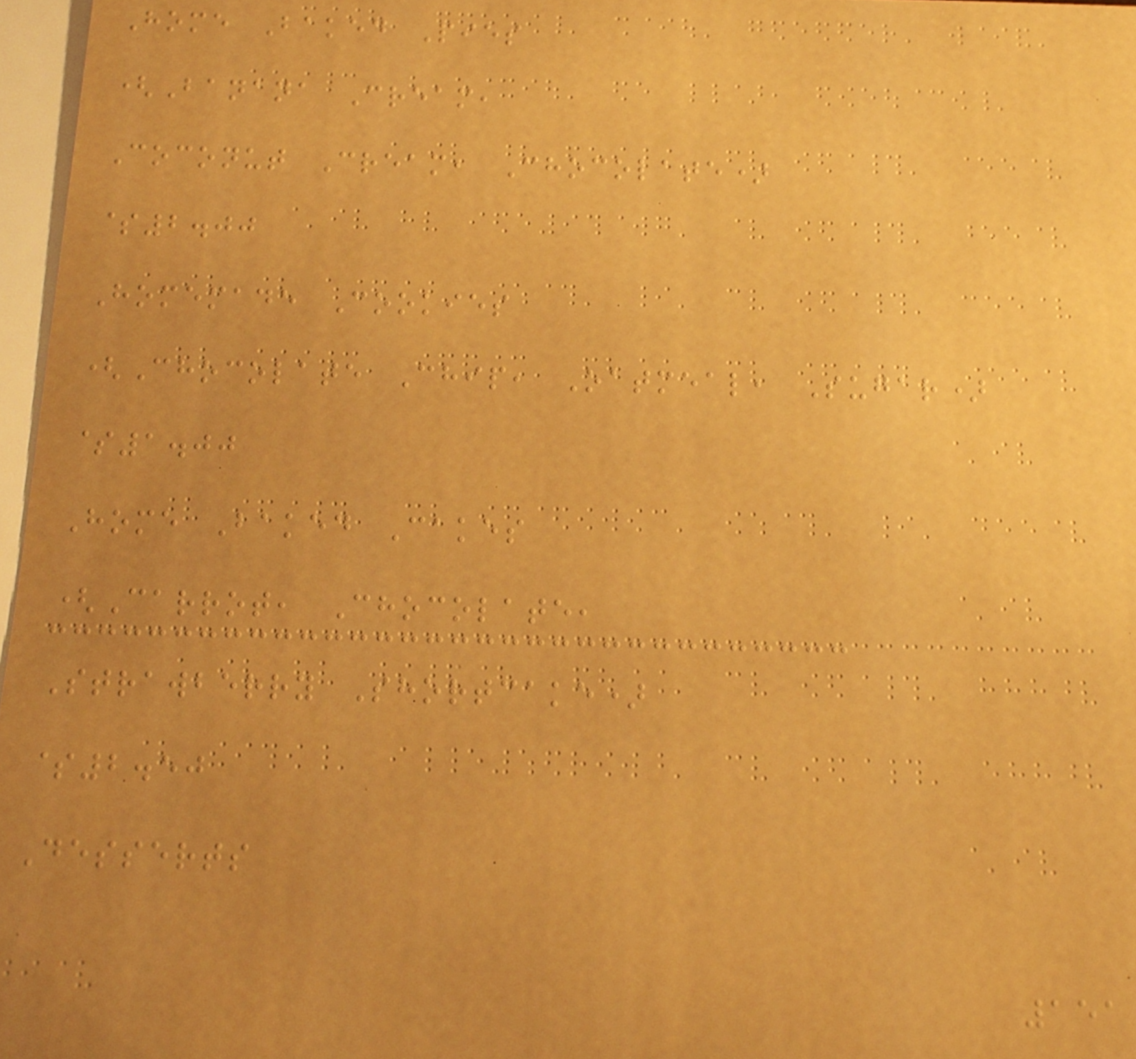Home Baked Pies
(Banana Cream,
Coconut Cream, Chocolate)
$2.00
Homemade Cookies
(Chocolate Chip, Oatmeal, Sugar)
$1.00
Home Baked Cakes
(Carrot, Chocolate,
Strawberry Shortcake)
$2.50
Desserts
151
